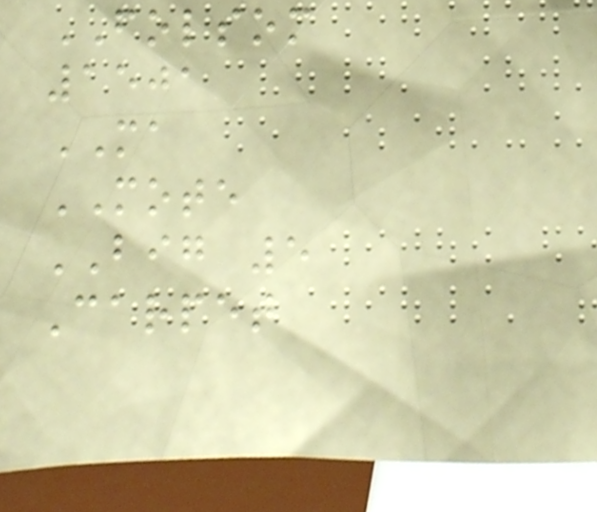FOLSOM
1501
MA
MOTE
BIG 5
Carpet
